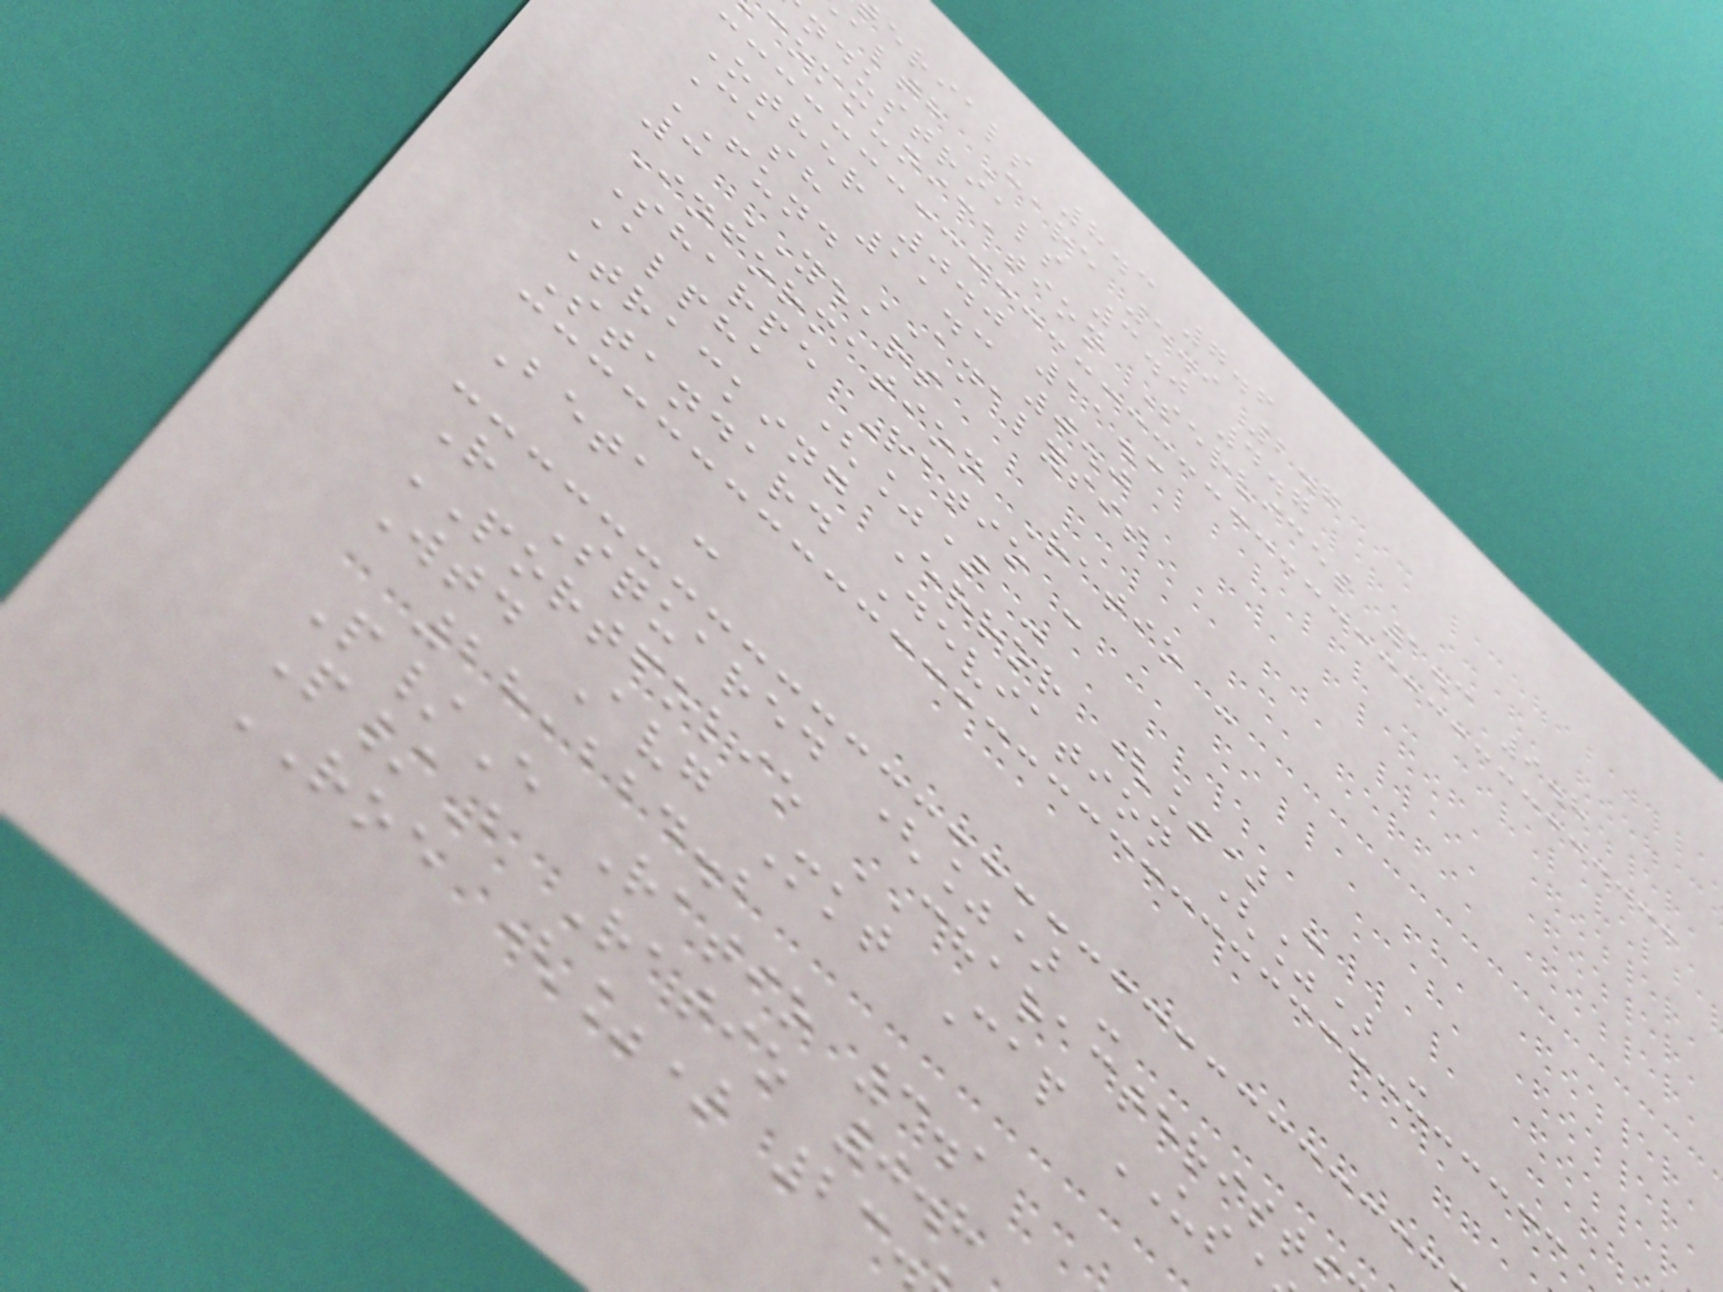erials 8.3 7.6
alth Care 5.9 2.7
ndustrials 3.0 4.7
communication Services 1.3 9.8
Other 0.0 11.3
Cash 11.3 0.0
FUND ANALYSIS
3 YEARS
Information Ratio -
Sharpe Ratio -
Alpha (%) -
Tracking Error (%) -
Standard Deviation (%) -
Beta -
R Squared (%) -
PORTFOLIO CHARACTERIST
Wtd Avg Mkt Cap US
28,224.2
P/E Ratio 3.1
P/B Ratio 0.8
ROE (%) 23.
